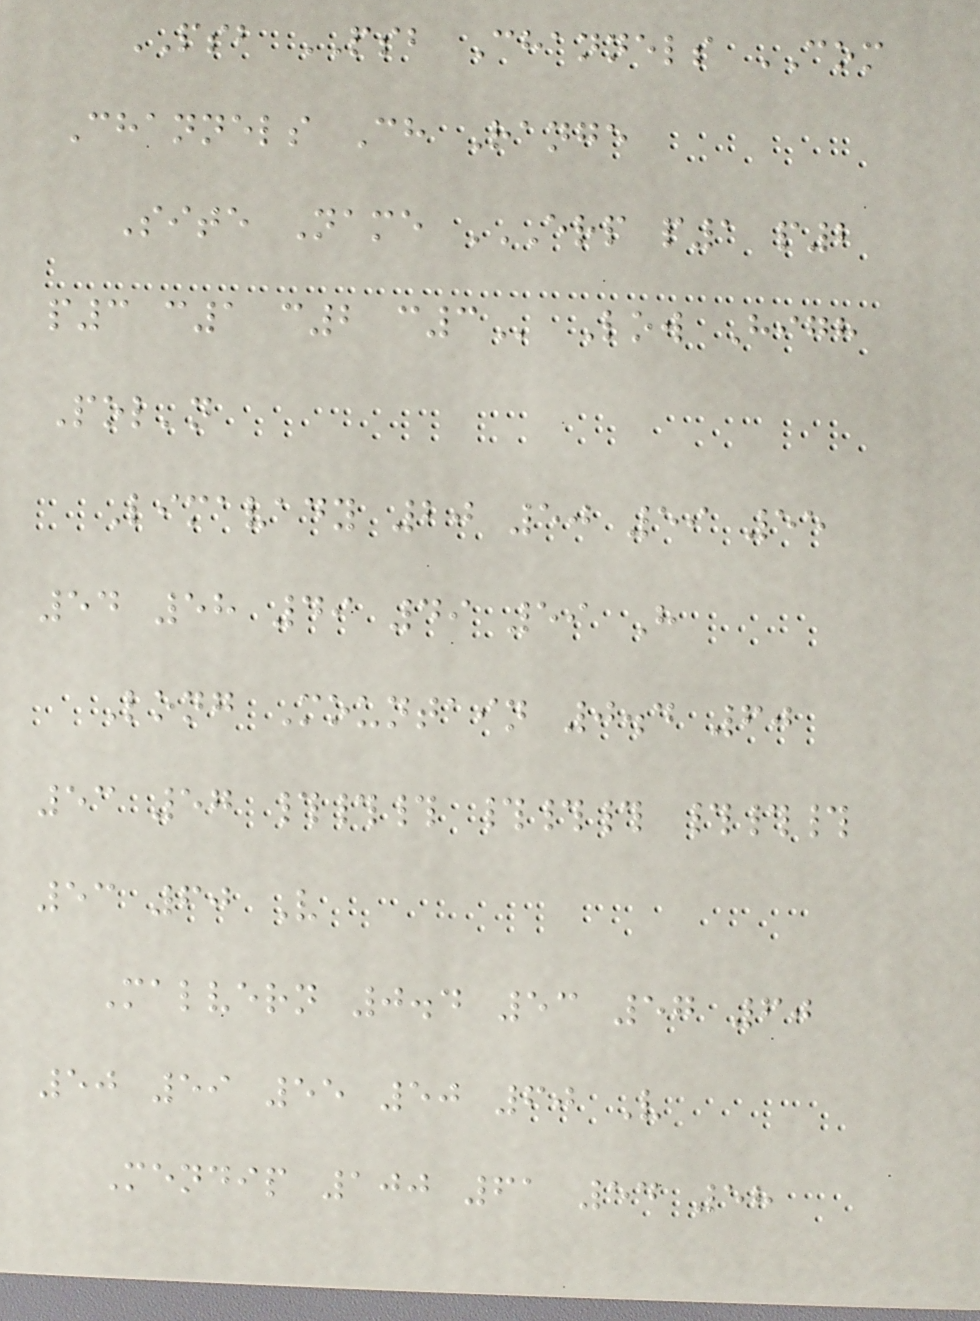PSB PSB Channels COM
Channels Ch Range
Site Name ERP P1 P2
P3 C1 C2 C3 Low High
Pol'n
Limavady 20 50 59 55
54 58 49 49 59 H
Long Mountain 0.4 60
53 57 ### ### ###
53 60 V
Malvern 0.4 53 57 60
50 59 55 50 60 V
Mendip 100 61 54 58
